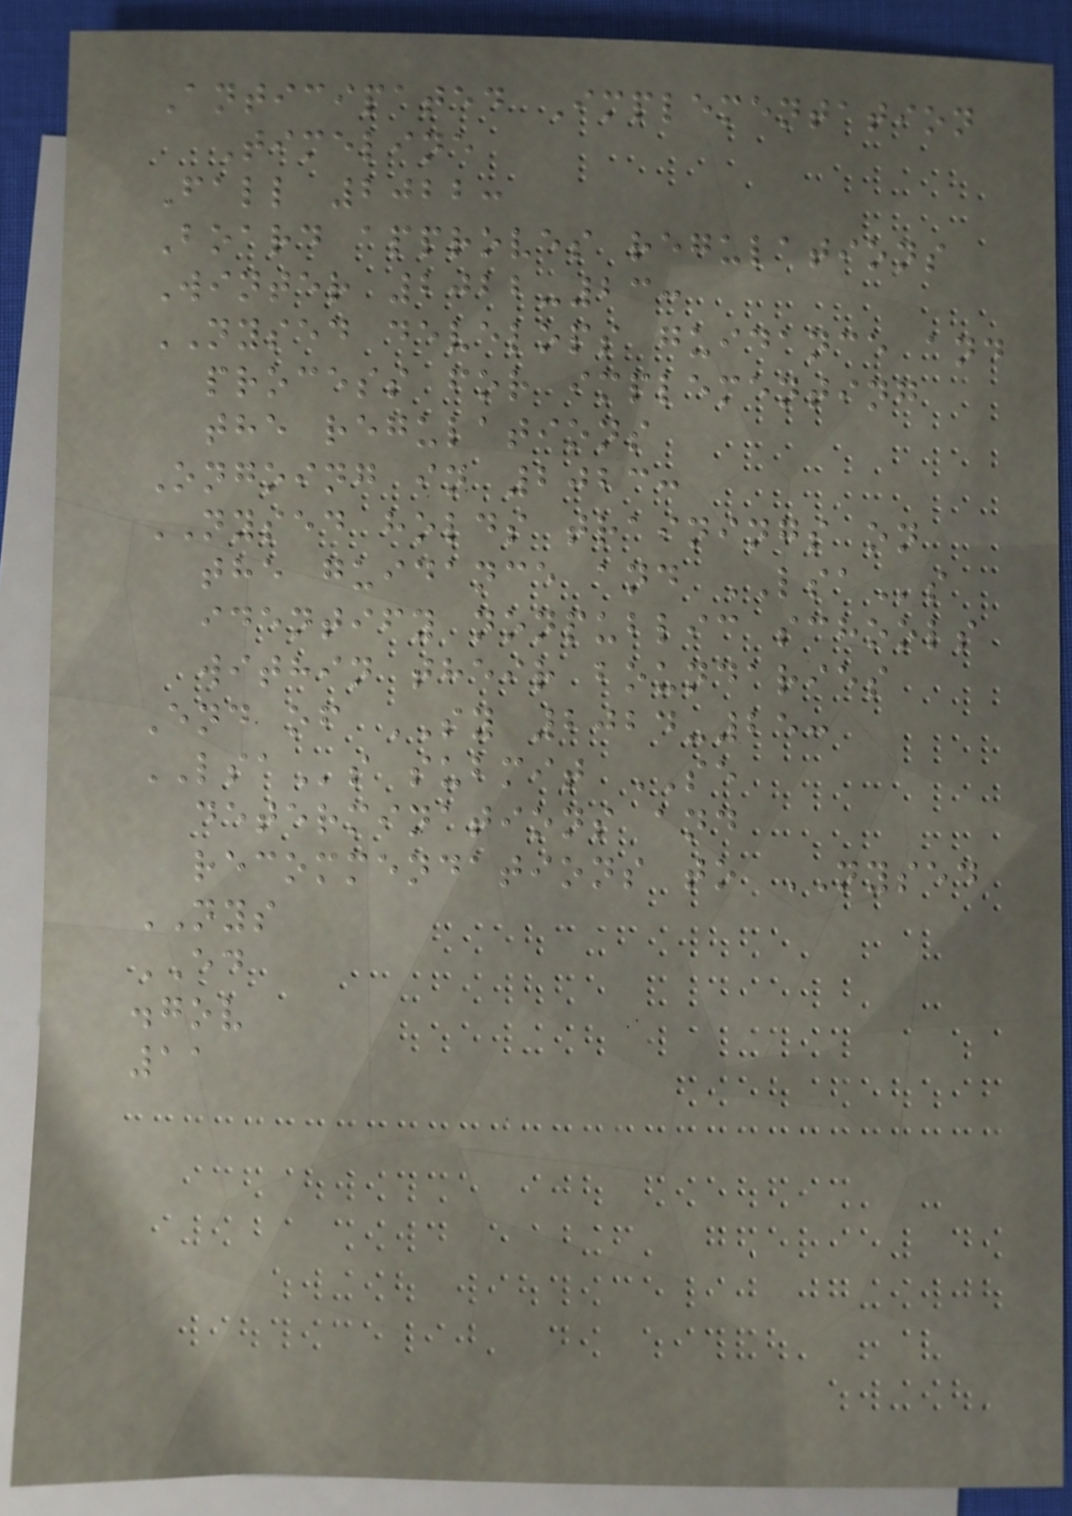Anticipated Implementation
Timeline
Fall 2022:
Board approves regulations
Winter 2022-23:
NYSED develops guidance and
process for implementing
the regulations
Ongoing in 2023:
NYSED holds trainings on
the guidance and LSAs
identify nonpublic schools
within their boundaries
End of SY 2024-25:
LSAs submit SE
determinations and
recommendations to NYSED
NYS
ED
.gov
11
